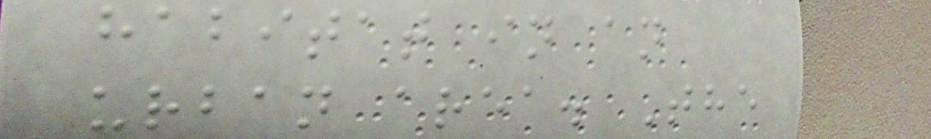habitat in an
urban area. The
